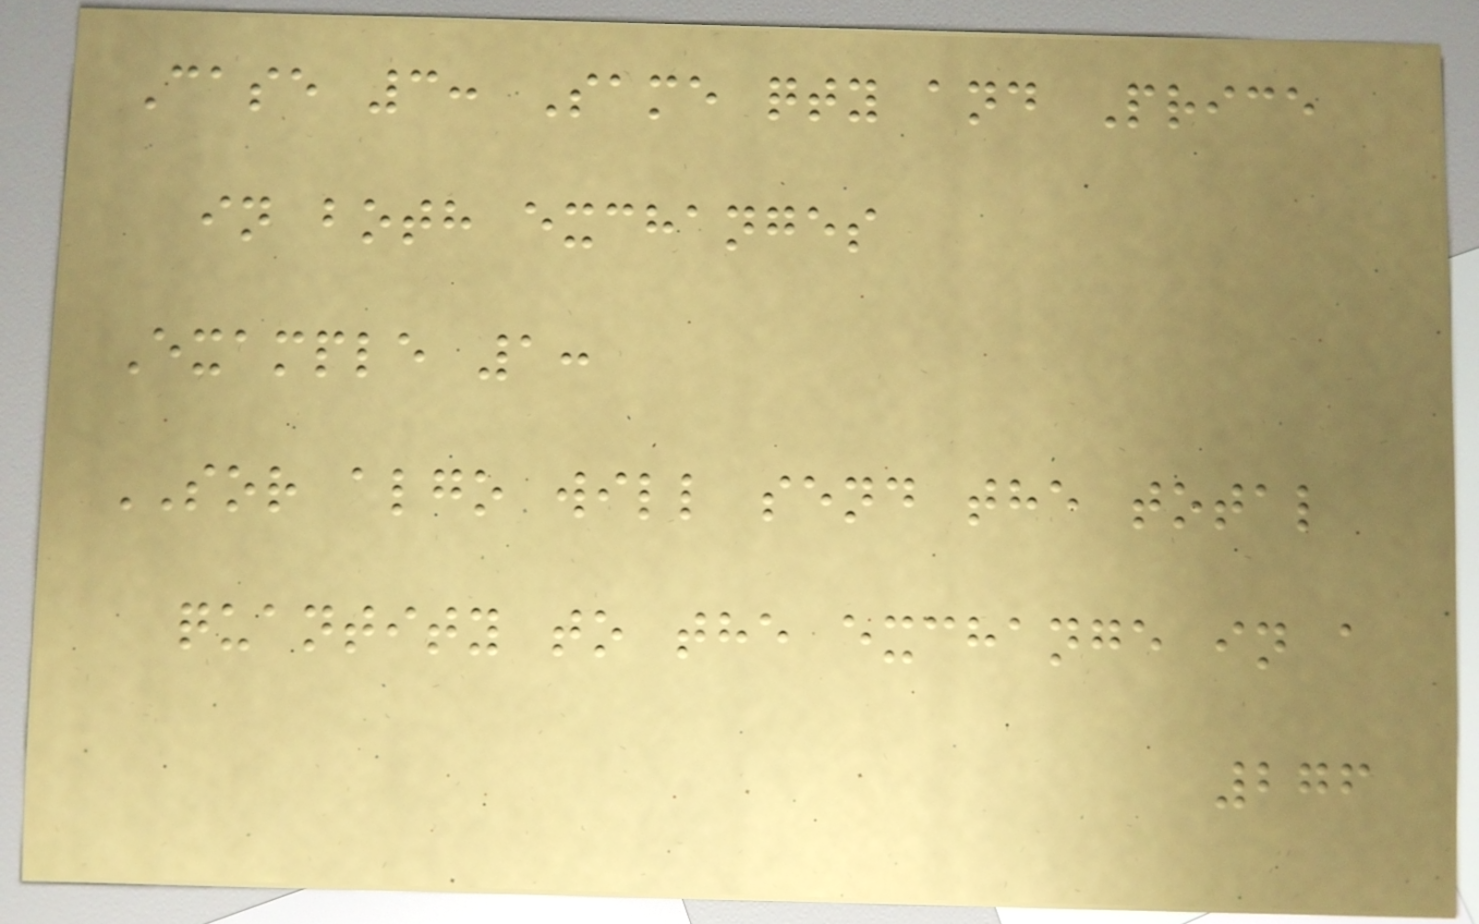Case 3: Same qty and Price
in both exchanges
Example 1:
SOR algo will send the total
quantity to the exchange in a
276
